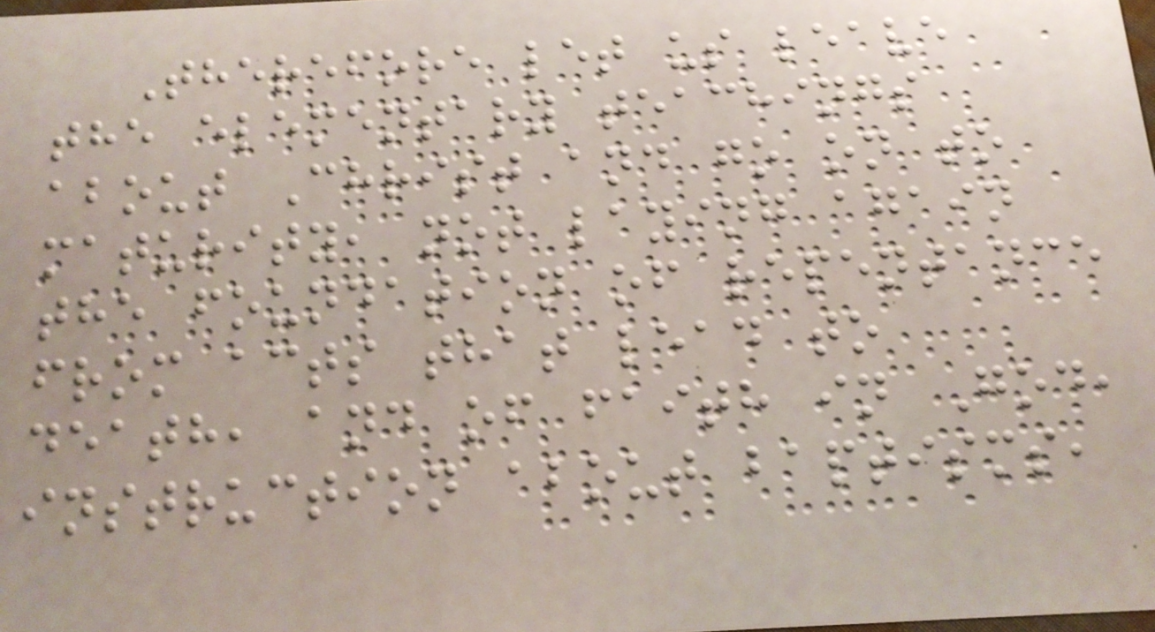Therefore let us leave
the elementary teachings
about Christ and go on to
maturity, not laying again
the foundation of repentance
from acts that lead to
death, and of faith in God,
instruction about baptisms,
